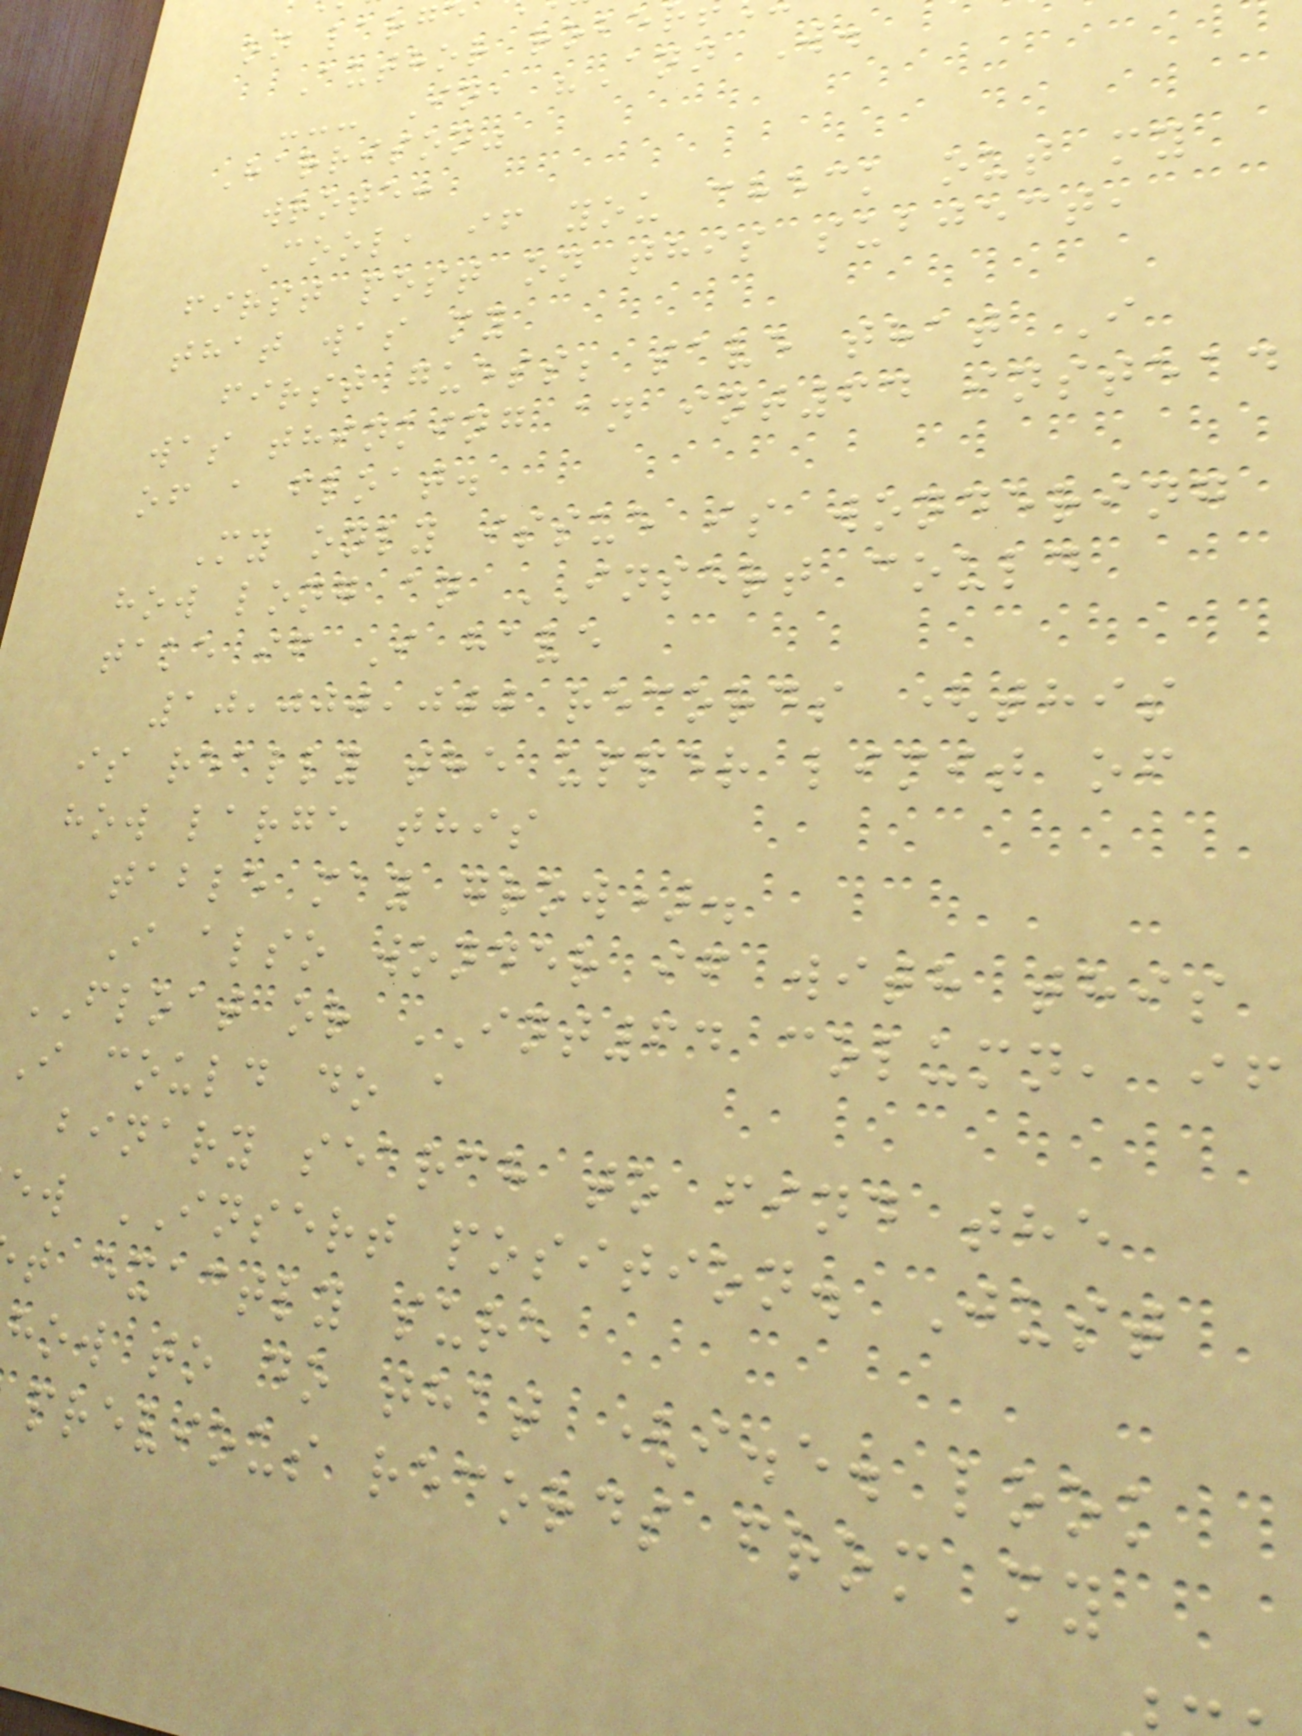on larg
Author robe
--- In, "Ann W.
Harrison"
wrote:
Cool, if you check out my
first post on this subject,
that was my
first guess; save that I
was thinking an int64 instead
of a float.
My only issue is wondering
how long an INSERT could
take if I have
10,000,000 records (this
is really the upper limit of
how large this
table may grow).
I also wonder if with this
FLOAT or INT64 column, if
I could do a
binary search to find the
ew INSERT position. Just
t exactly sure
how to do that (i.e. look
previous records from my
